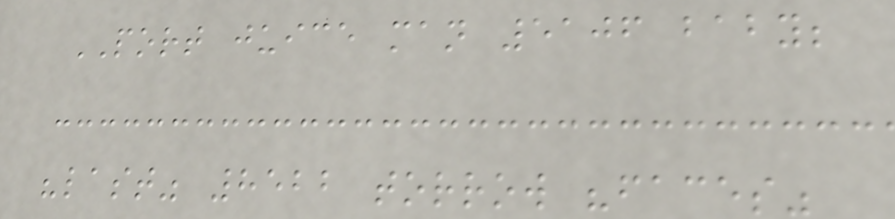PORT juice man 5106 baby;
"last" 8522 torrow "faces"
